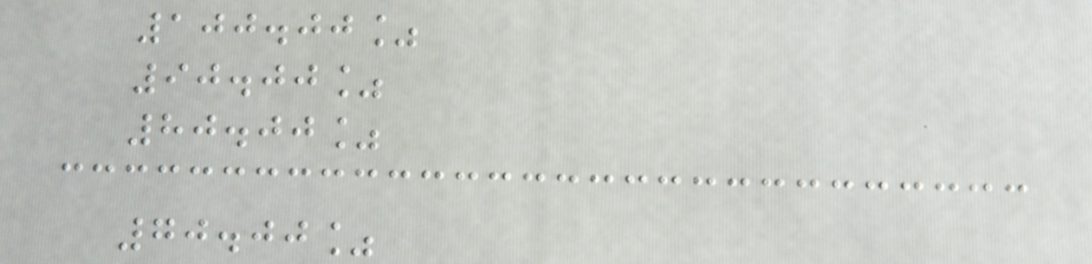100.00%
90.00%
80.00%
70.00%
